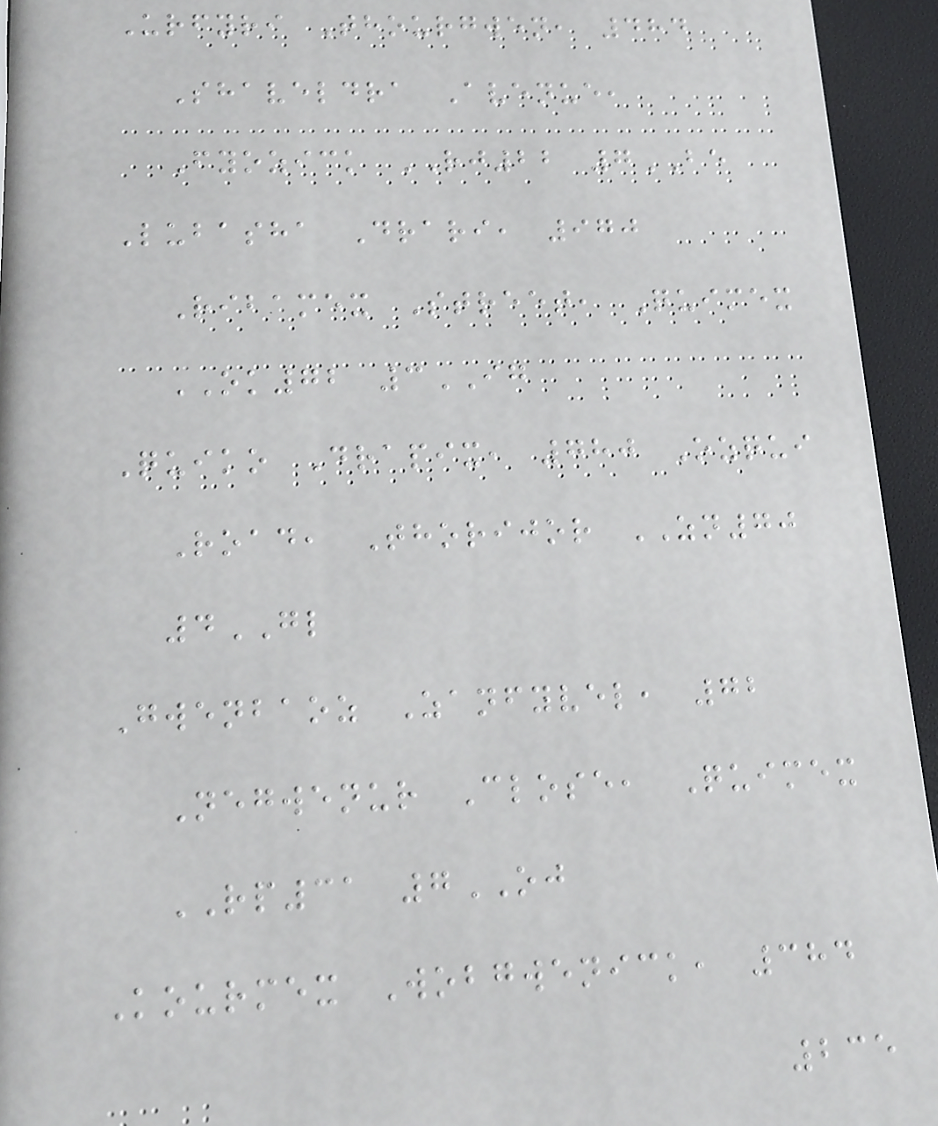Urfyri Thourgwen, 484
Shaveldra Avenue,
Fyozick RJ22 7BE
Lubasha Drari, 970
Ribamex Street, Quimex
OK72 3IG
Quiko Drapix, 780 Ozqui
Road, Thorijor ZN70
4GL
Gwenbaoz Zanfyvel, 72
Negwenur Close, Quimex
RP31 7OJ
Kourmex Wobgwenick, 384
235
